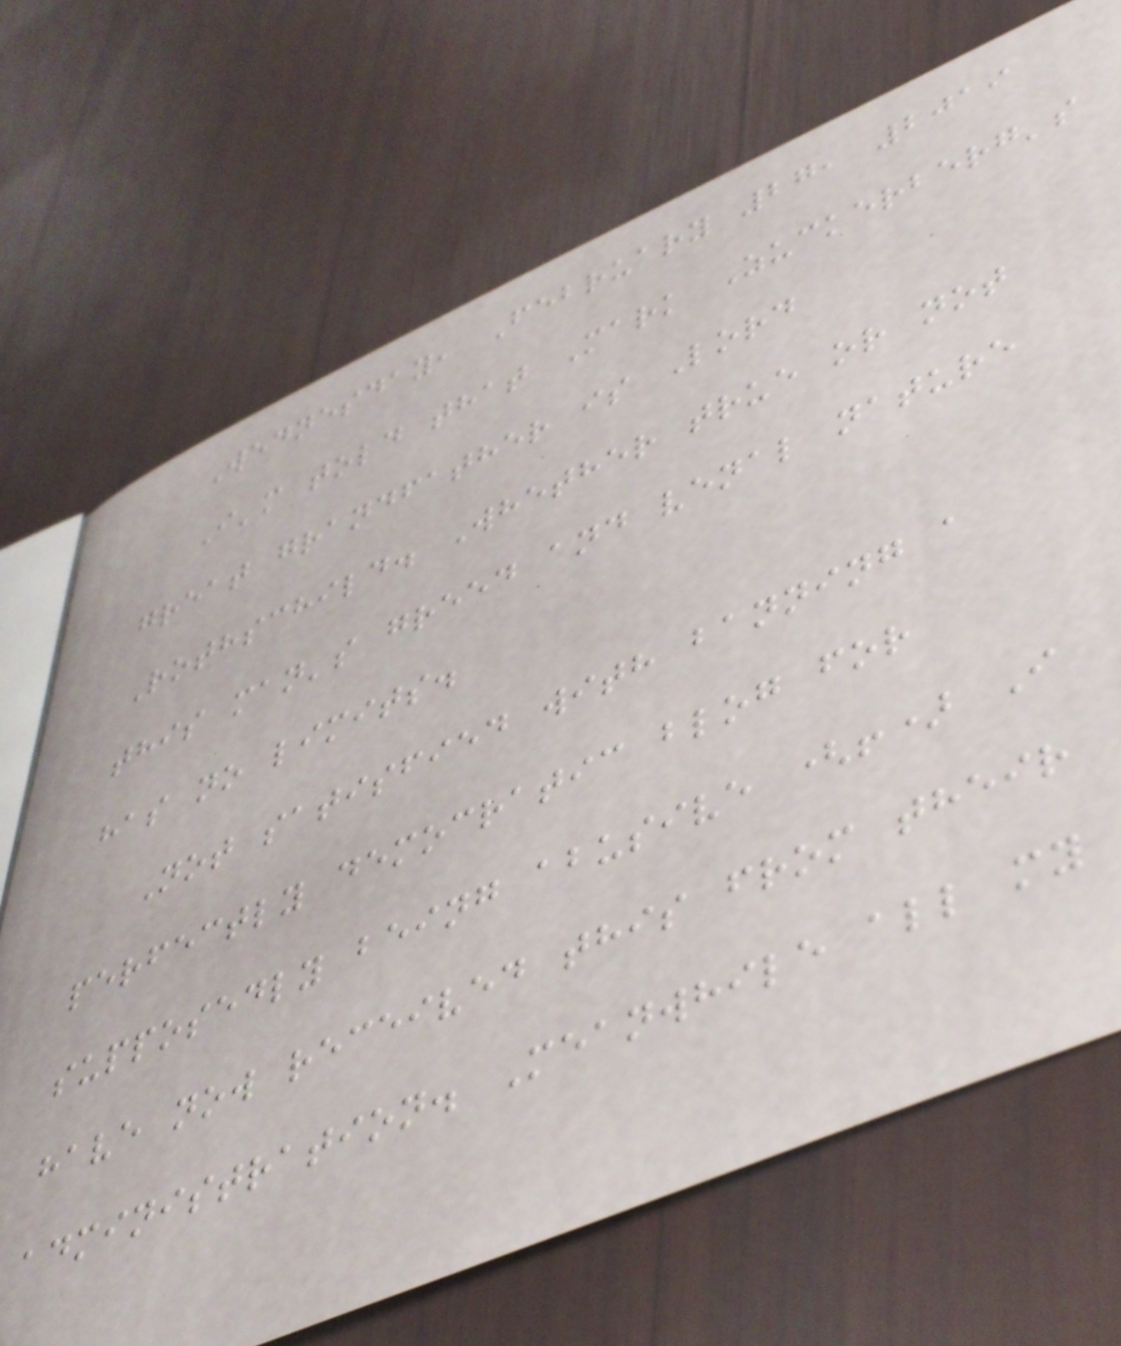Wednesday, February 27, 2019
I'm told that Mark Zuckerberg's
great grandfather is Lord
Rothschild. Whether true or not
this man's greed and venal nature
has no limits.
Not satisfied with banning a
perfectly democratic blog for
supposedly being abusive (!) I
have now received this from their
administration. Meanwhile all my
